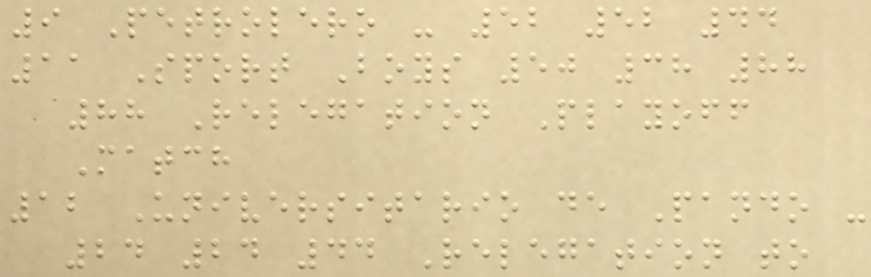9 Petrolero - 52 52 44
11 Sport Boys 50 38 88
88 Relegation Playoff
Match
12 Universitario de Pando -
24 24 44 Relegation to
